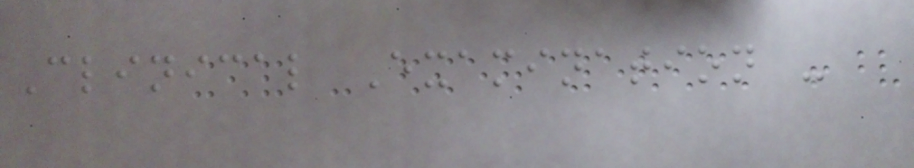Clinical Examination -
